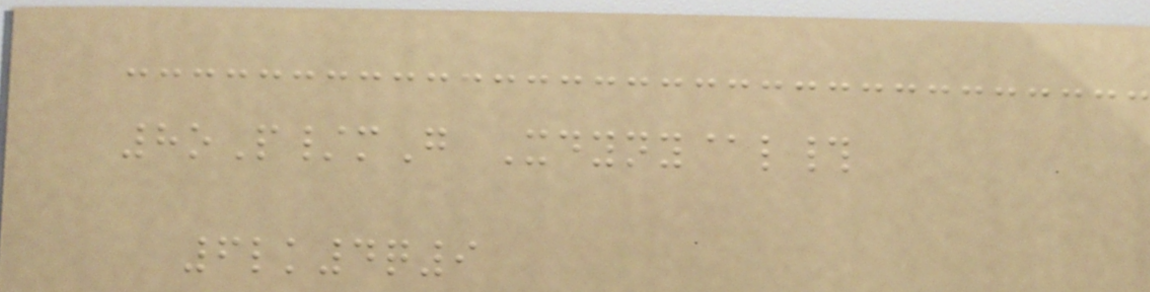8oP/mG Xdyny@l#
6lk4q9
